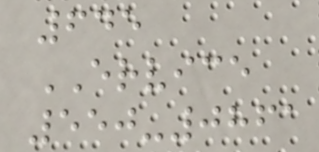645
ERVICE
550-0861
